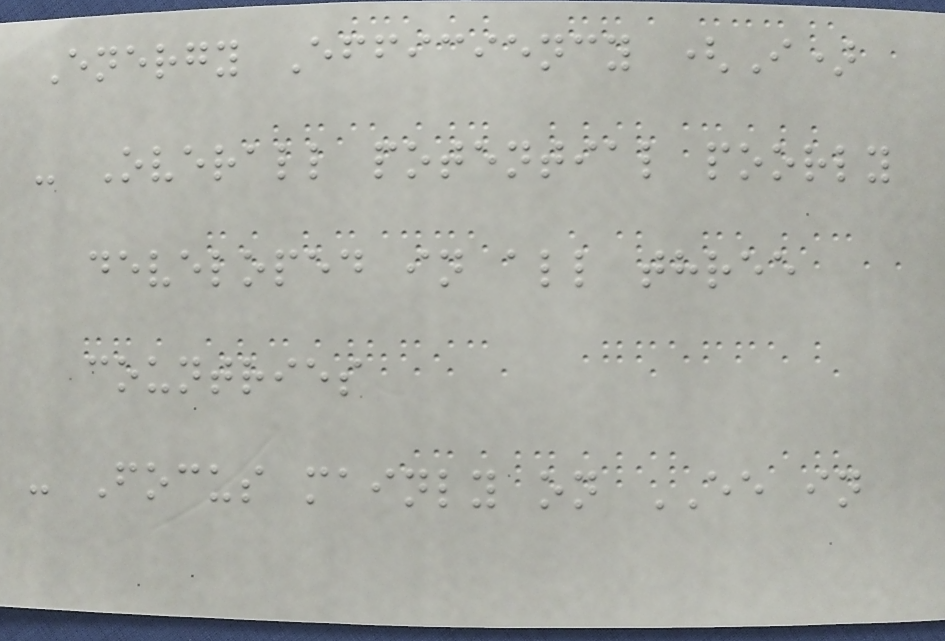Energy Efficiency (I)
- Overall potential poorly
developed in all three
countries
- Focus mainly on EE in
